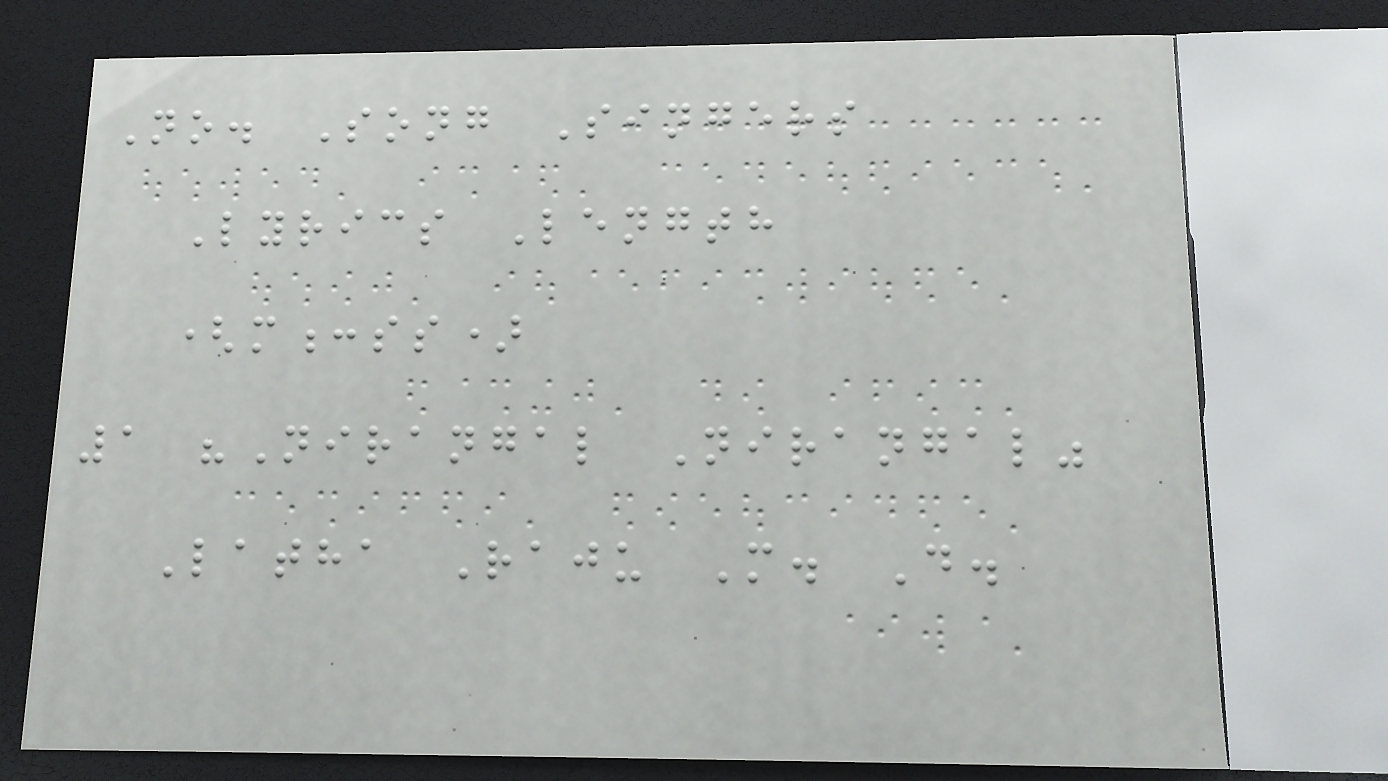No. Song Singers
Lyrics Length
(m:ss)
1 "Nirangal Nirangal"
Latha Raju M. D.
